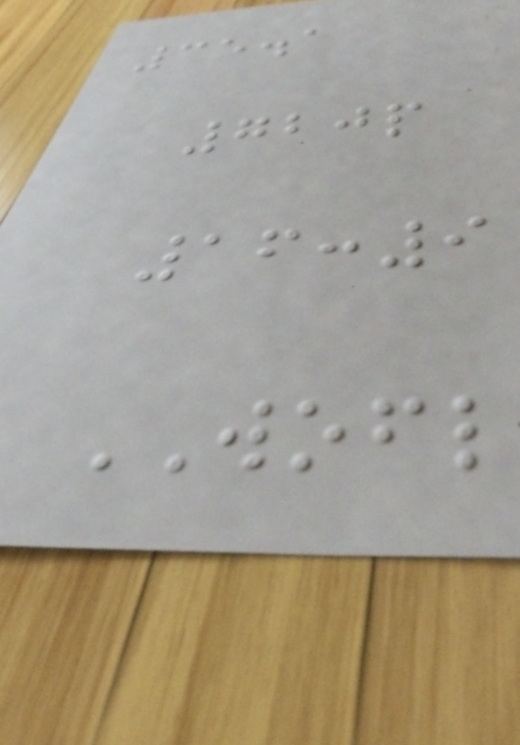35.1
720p
16:9
WOFL
